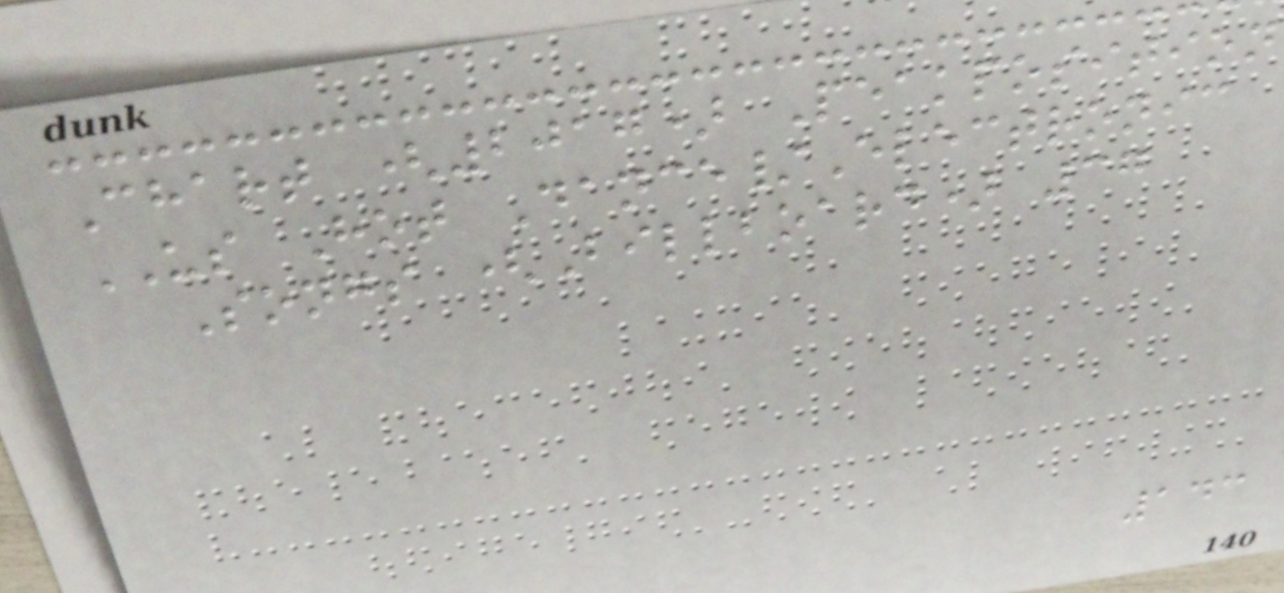Chart (2017) Peakposition
US Hot Dance/Electronic
Songs (Billboard) 37
143
